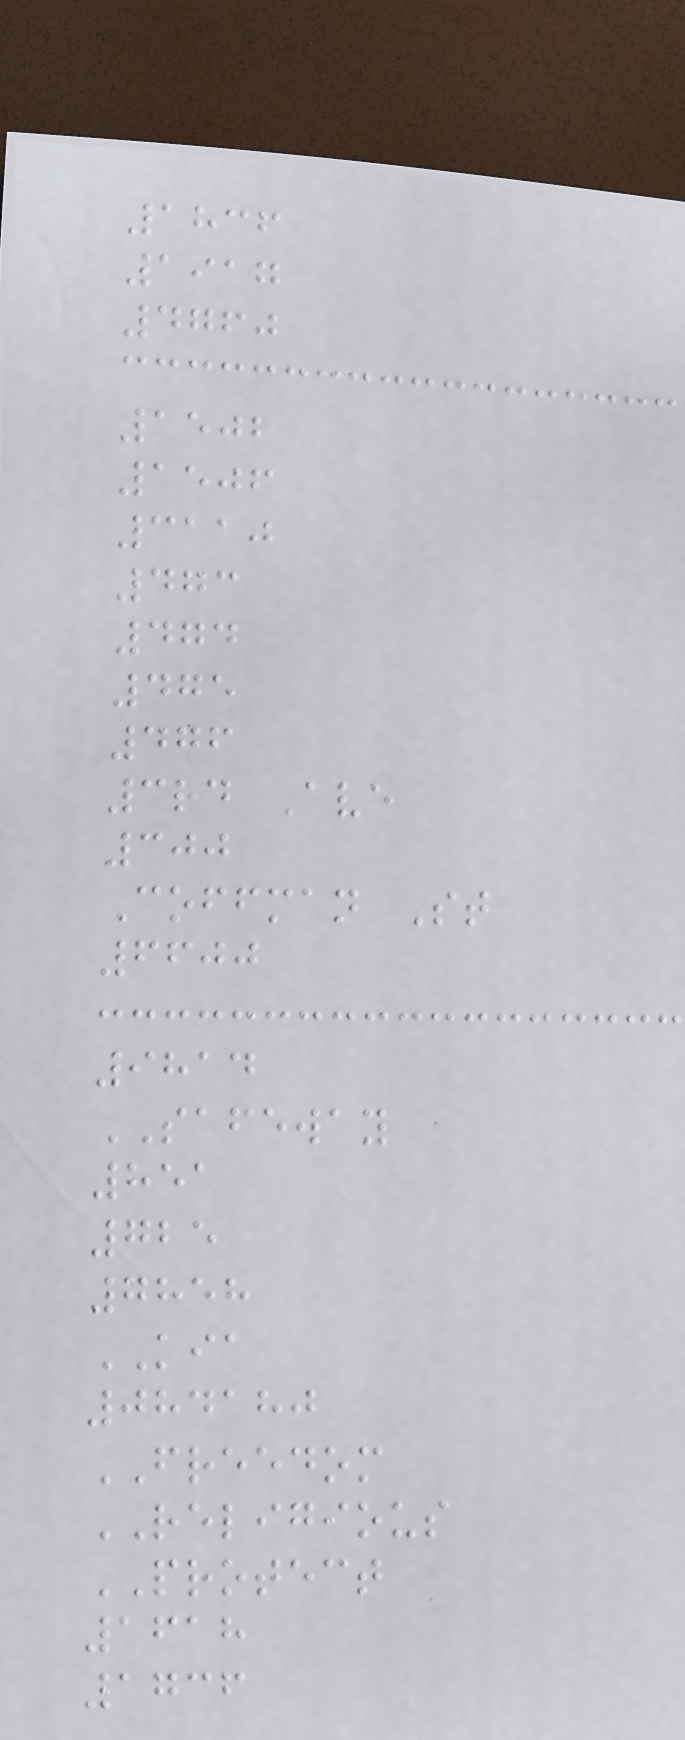1836
1917
4760
1502
1506
3110
473
474
475
476
3rd Ave
300
Coffman St
6600
9814
SAFEWAY
851
725
7858
KIA
084180
FREEDOM
RELIGIOUS
PROTECT
1618
1736
